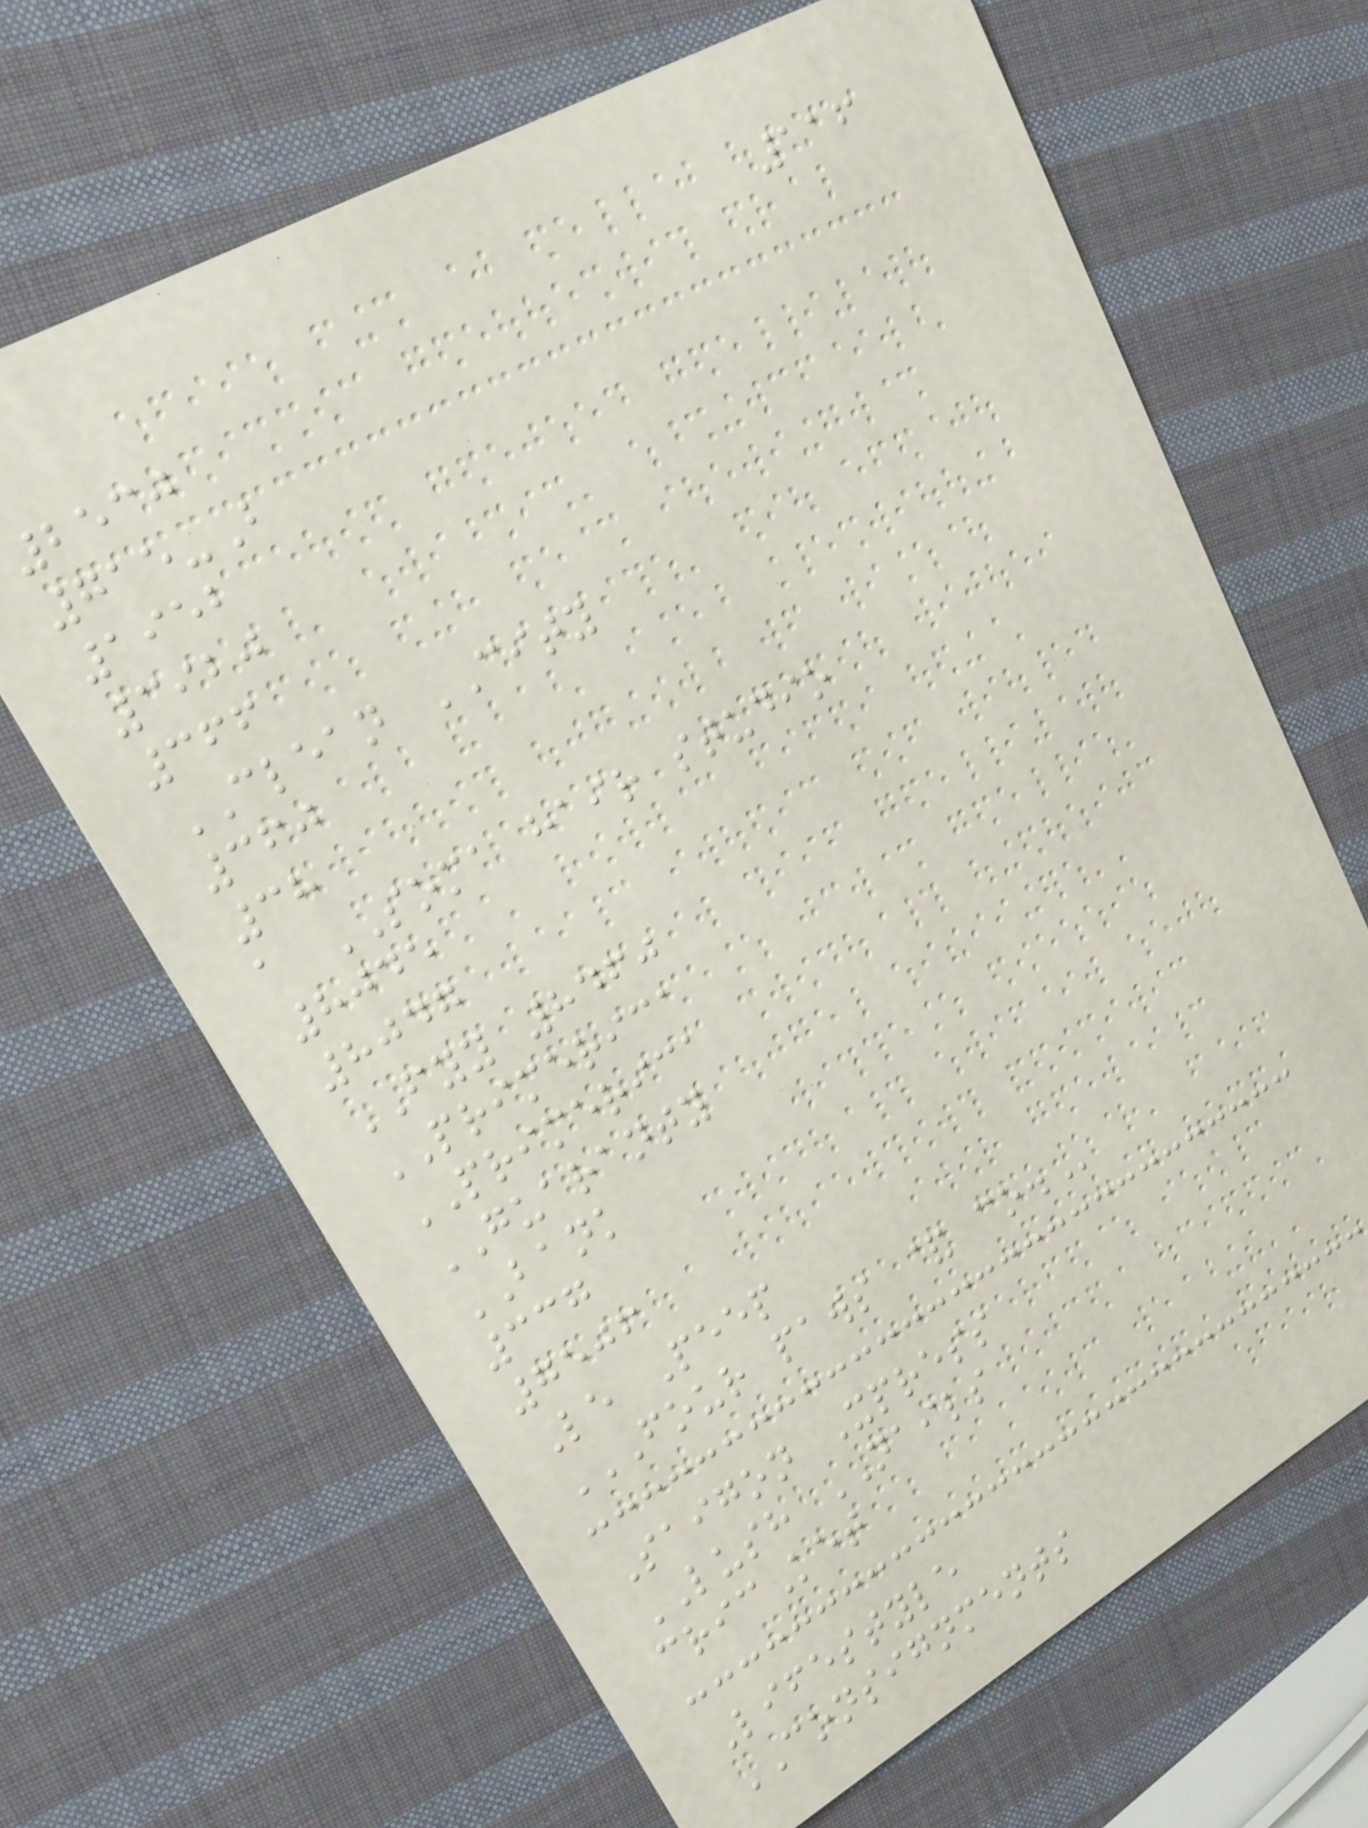116
2530
715-B
1952
3920
366
CLEAN CITY
360
38
a SOMA hair studio
8045
8047
FYY 8460
PRIMERICA
PRIMERICA
GUARANTY
BANK
337
7506
Le Peep
FOUR PAWS & CO.
Saigon Xpress
LUSH NAILS
cricKet
Lifestyle
CONSIGNMENTS
